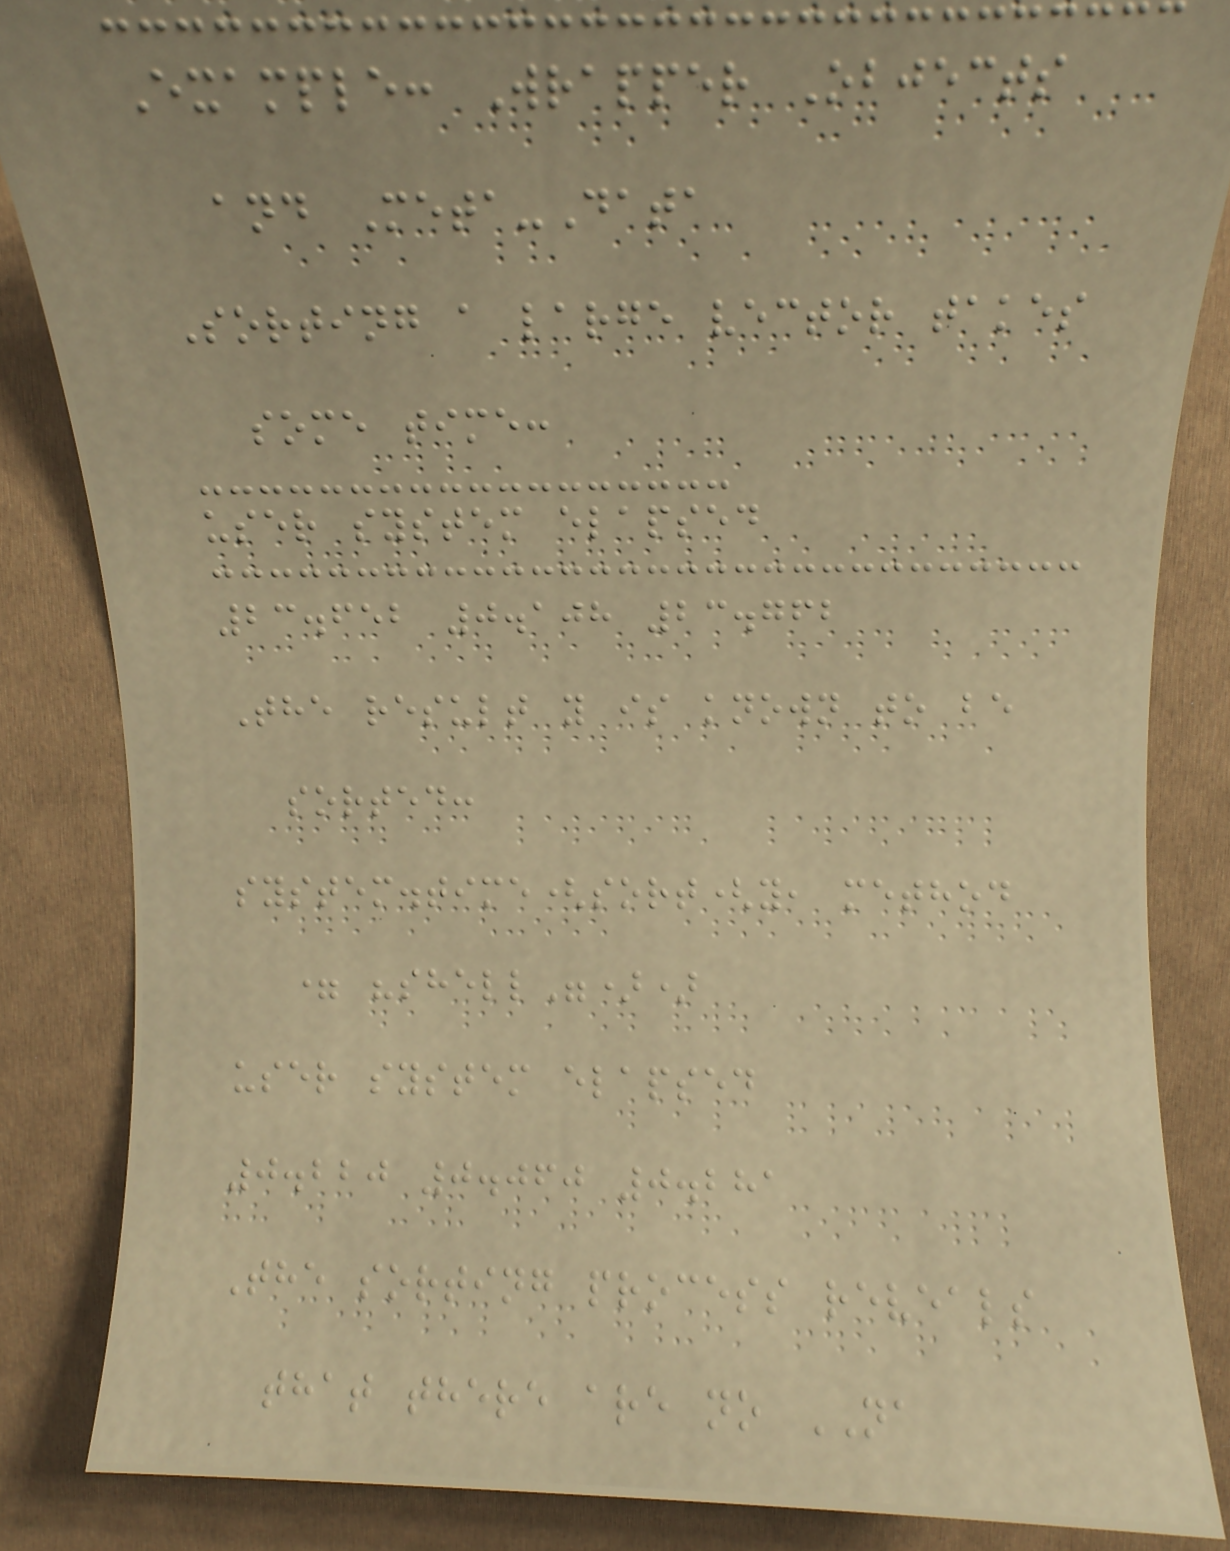Example: Wrapper Objects
and Meta-Data
Sorting a large vector takes
some time:
user system elapsed
23.652 0.108 23.762
The result y is known to be
sorted:
system.time(sort(y, method
= "shell"))
user system elapsed
0.220 0.060 0.281
The sorting process reveals
that there are no NA
